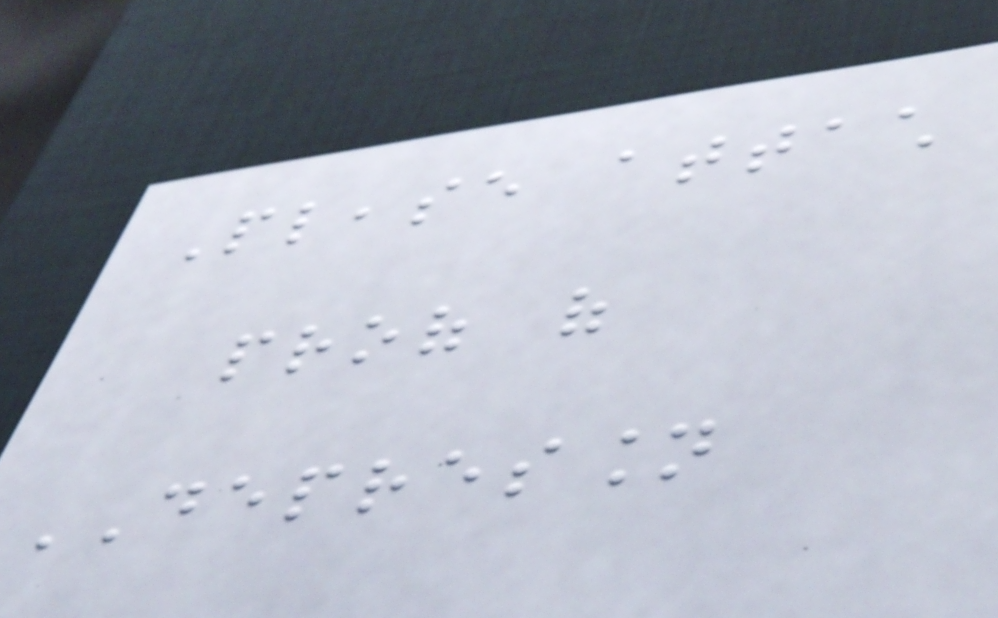Please attach
proof of
DEPRESSION
